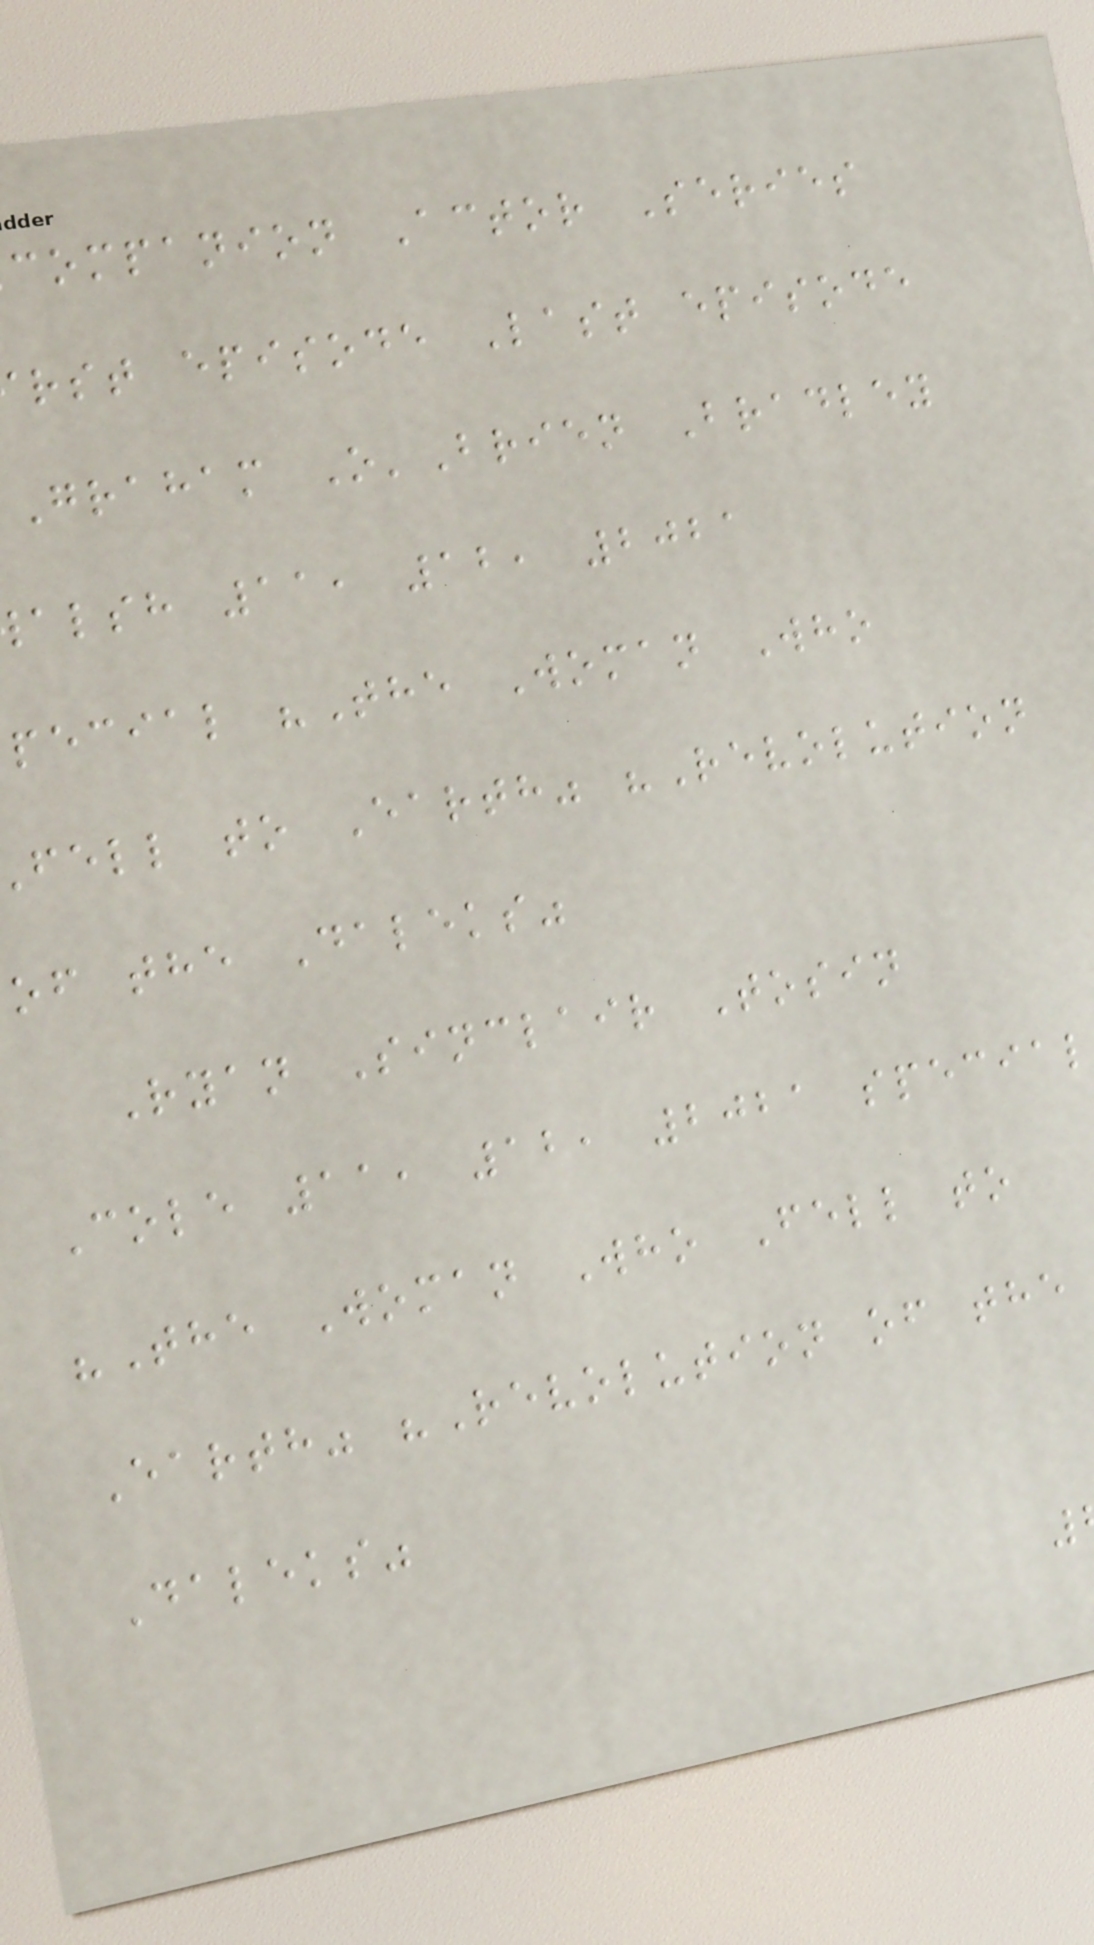companion Actor Series
rst episode Last episode
Graham O'Brien Bradley
alsh 11, 12, 2021
pecial "The Woman Who
fell to Earth" "Revolution
of the Daleks"
Ryan Sinclair Tosin
Cole 11, 12, 2021 special
"The Woman Who Fell to
Earth" "Revolution of the
Daleks"
